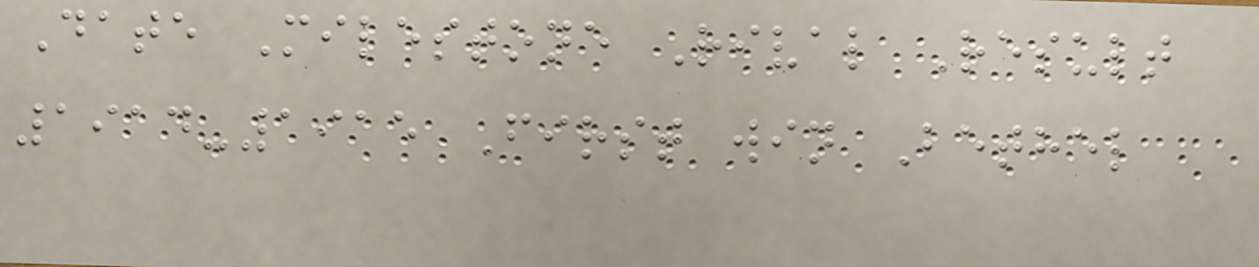Date Milestone Rival Result
1914-1915 First win Bethel
